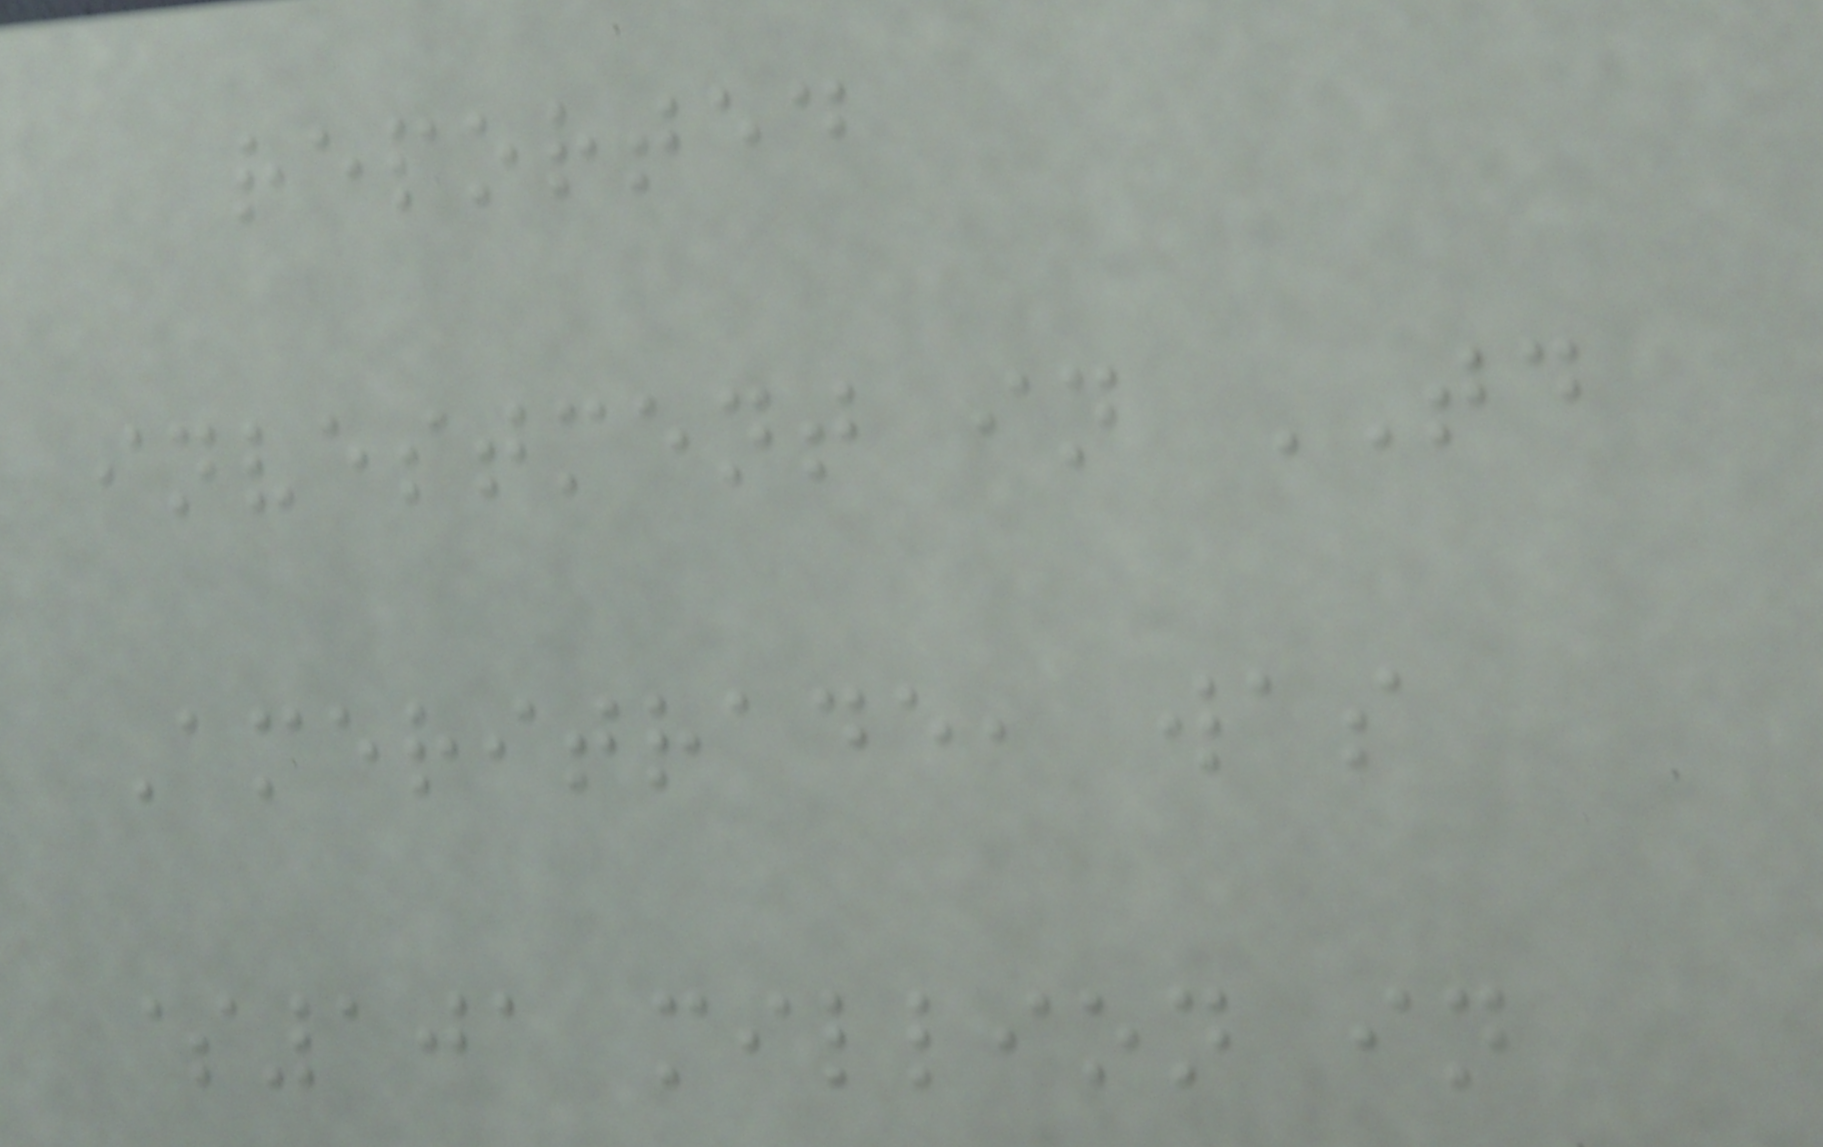reported
investment in TD
Ameritrade, was
$101 million in
